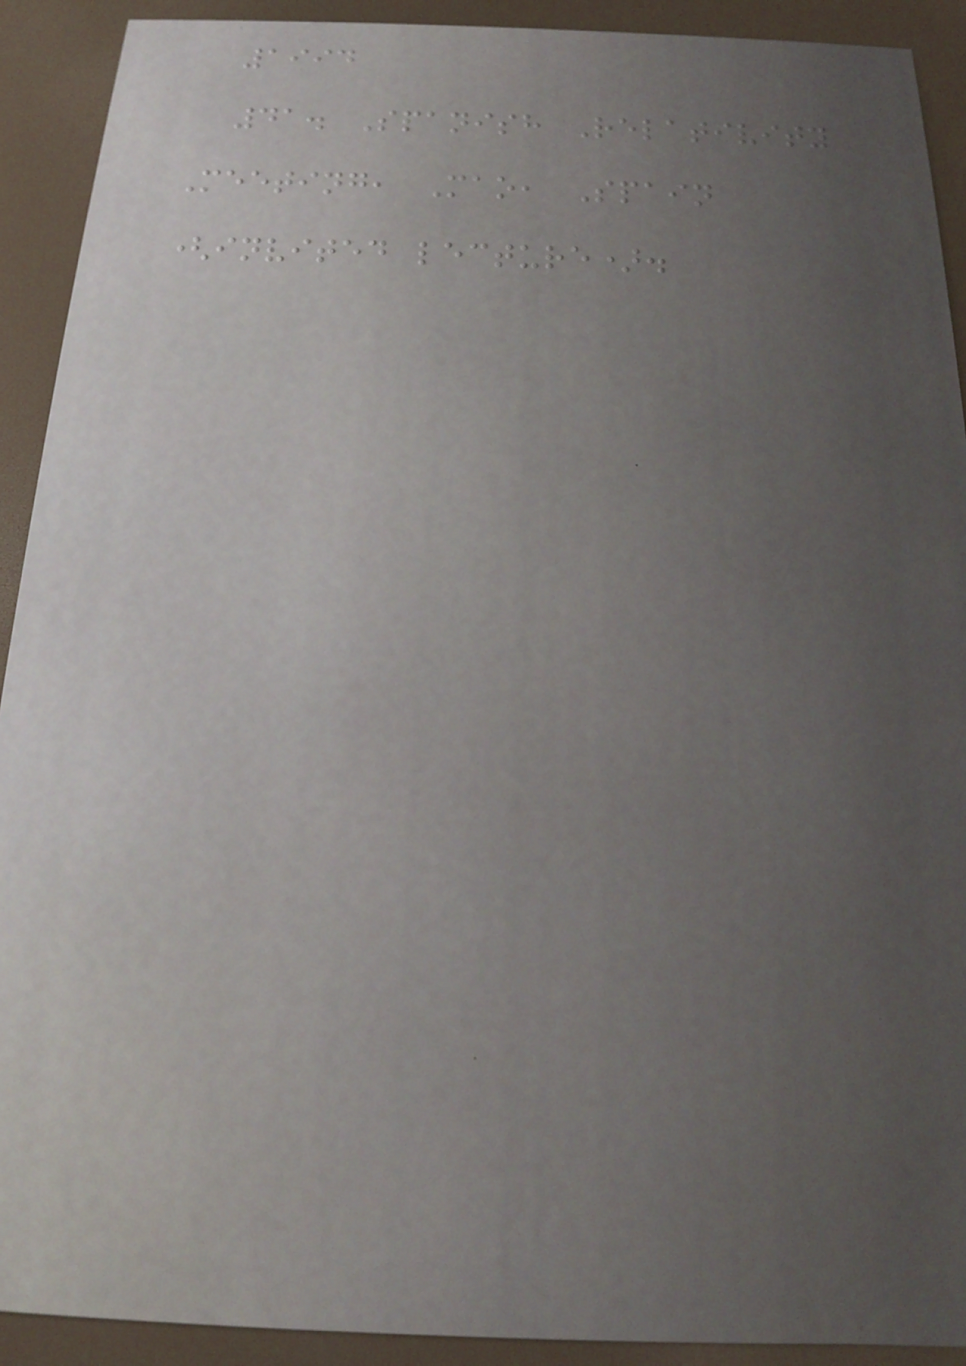1994
41. Spanish Relativity
Meeting, Mao, Spain
(invited lecture).
